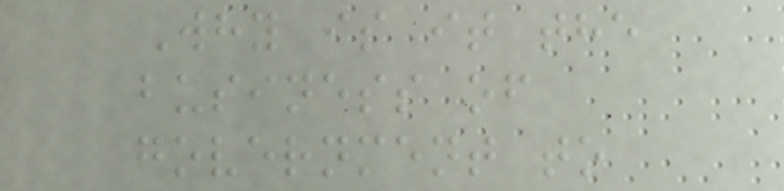Why is it the
business of
government to
